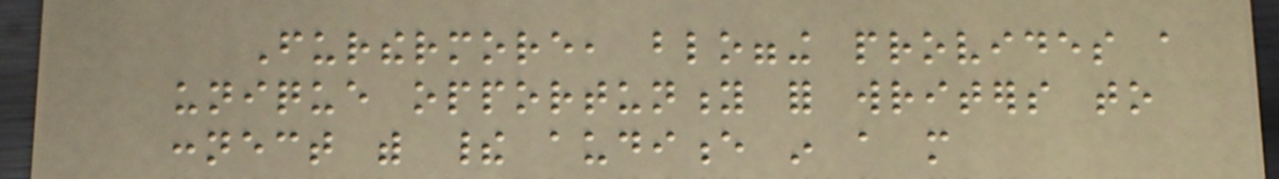Furthermore, blogging provides a
unique opportunity for writers to
connect with their audience in a more
